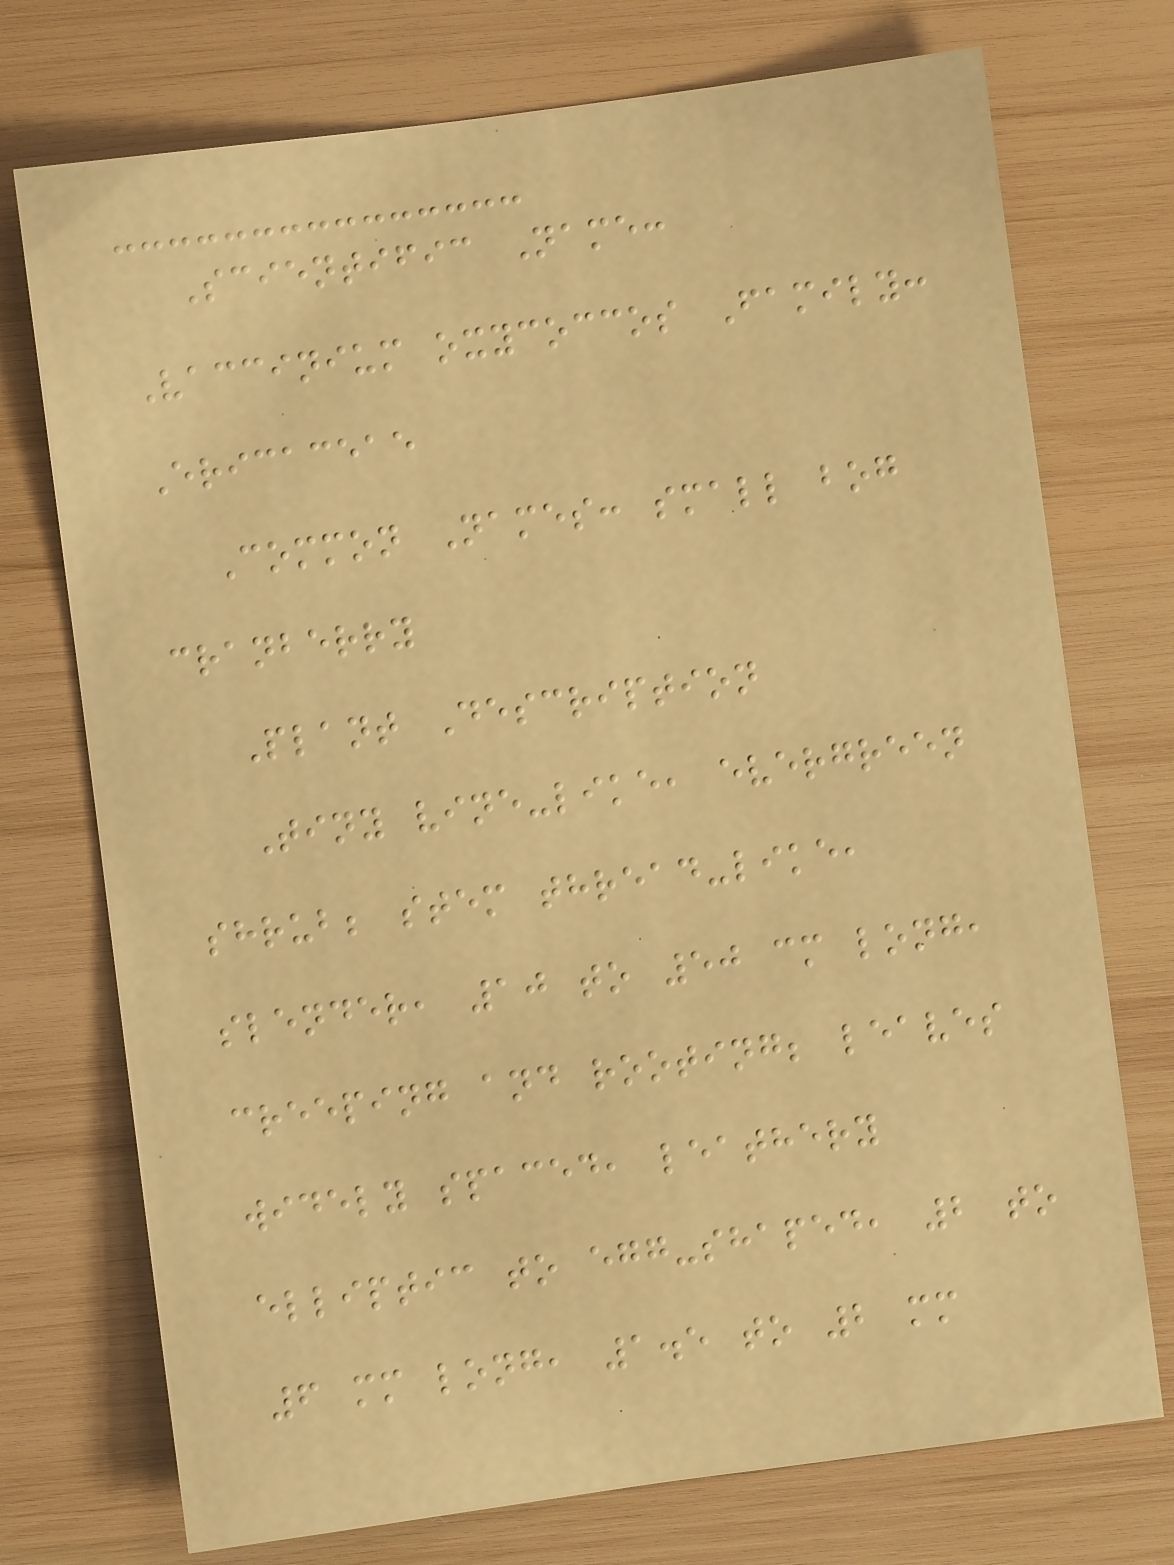Scientific Name:
Vaccinium oxycoccos Family:
Ericaceae
Common Names: small bog
cranberry
Plant Description
Tiny vine-like, evergreen
shrub; stem thread-like,
slender, 10 to 50 cm long,
creeping and rooting; leaves
widely spaced, leathery
elliptic to egg-shaped, 2 to
6 mm long, 1.5 to 2 mm
